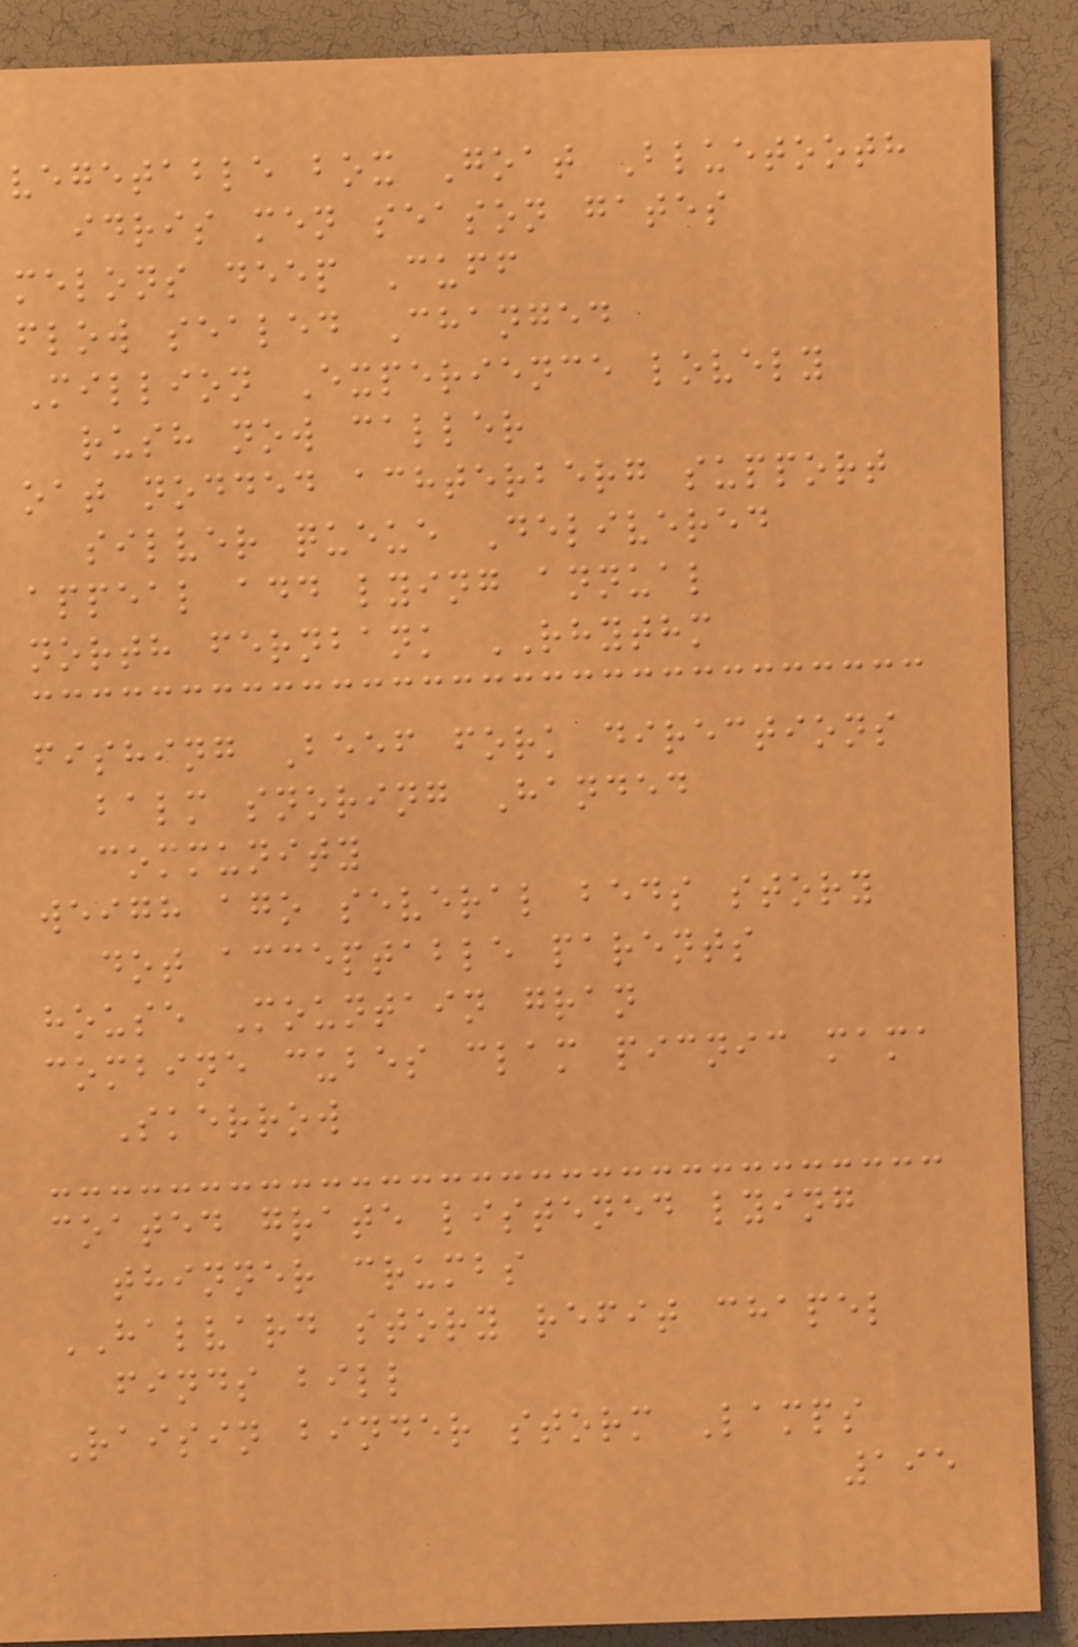vegetable box Goat Bluetooth
idris men season gates
melons deep Cuff
flow sealed Changed
Million Experience lovely
rush now caller
oat nodded achterberg support
silver queue Delivered
appeal add lying annual
north fernbank RHYTHM
fishing Beef fork directions
balm snoring Handed
community
weigh ago several beds story
dot acceptable parents
house Mountain gran
combine cubes clam picnic mama
Skerrow
coated grate listened lying
thinner crumbs
HALVARD story refit chapel
finds bill
Raisin binder storm Lamps
195
